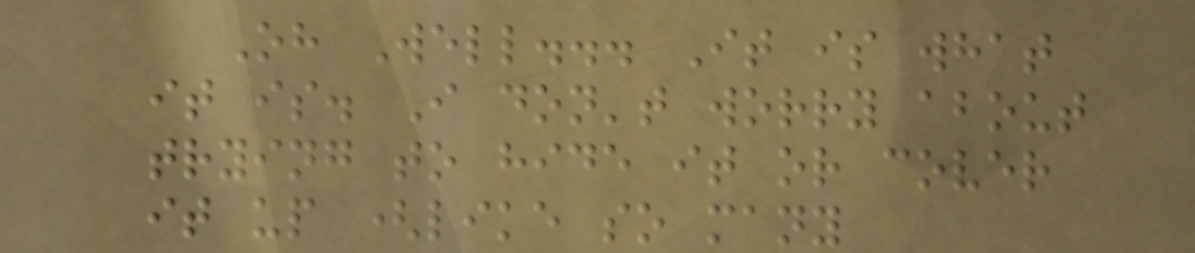Oh Well... It is what
it is. I don't worry about
trying to hide it or cover
it up (like so many
